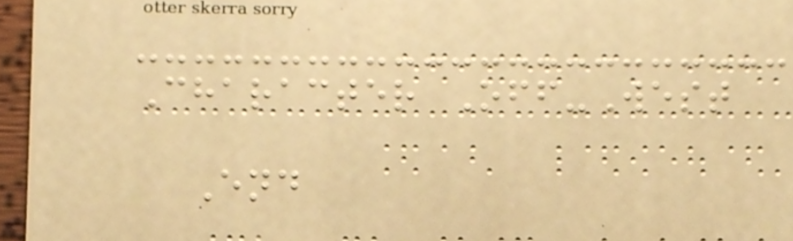Character Off-West
End
